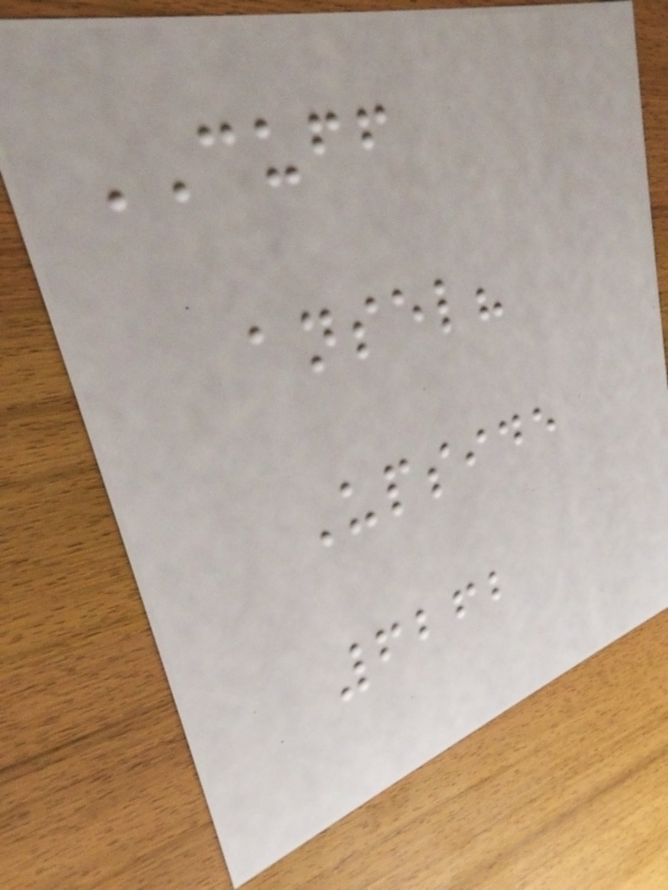CUFF
ansel?
Upside
6262
